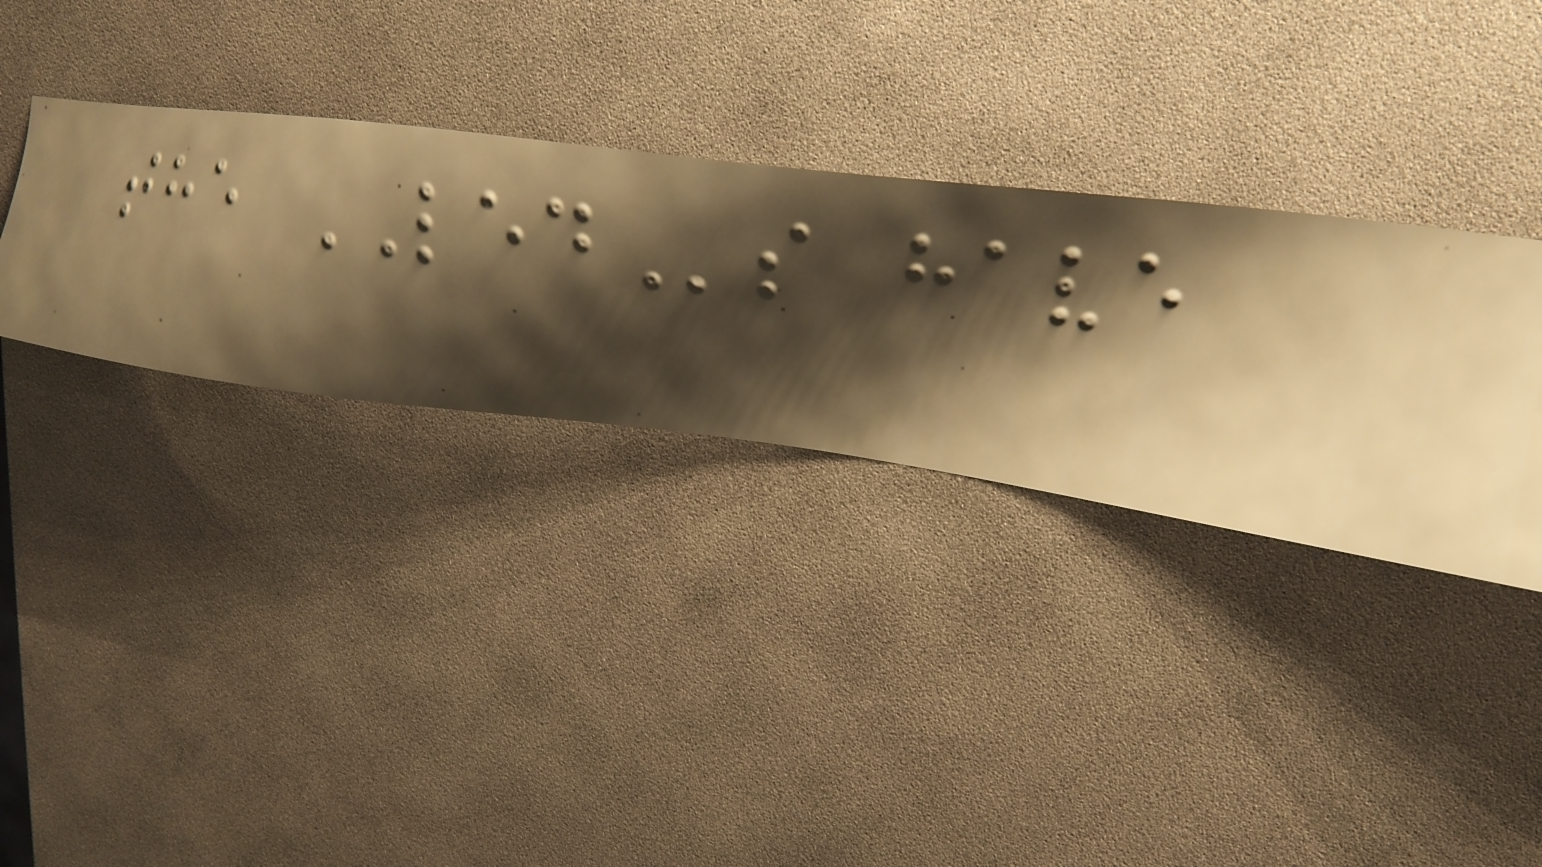the LEDs have
